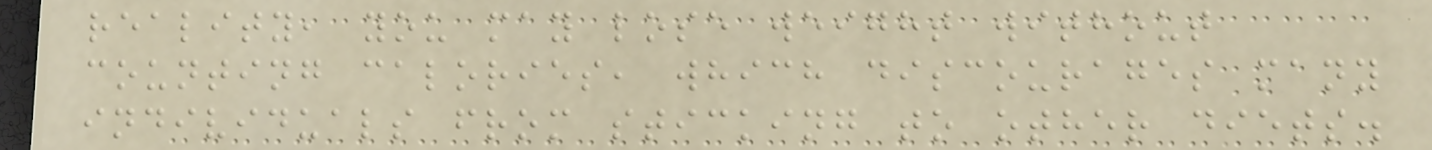reality, you may lose weight without
counting calories, which discourages many
individuals from sticking to other diets.
